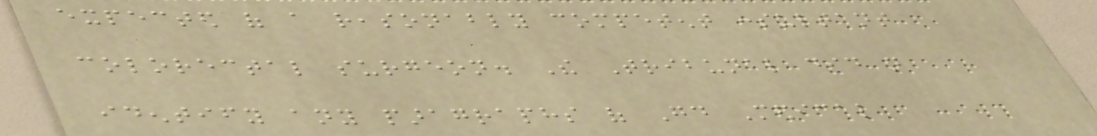expected of a reasonably competent consultant
colorectal surgeon. The Tribunal did not
identify any paragraphs of Good Medical
